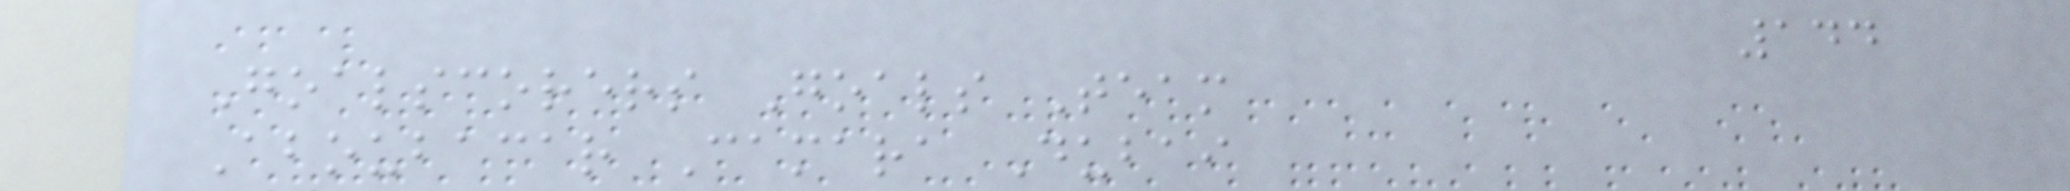144
Goalscorers Goals Team
Aboubacar Camara Dubai
